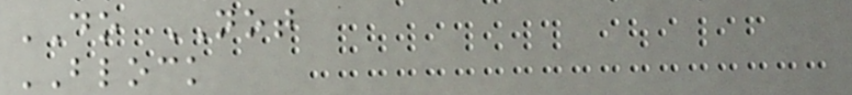DO NOT
BLOCK
